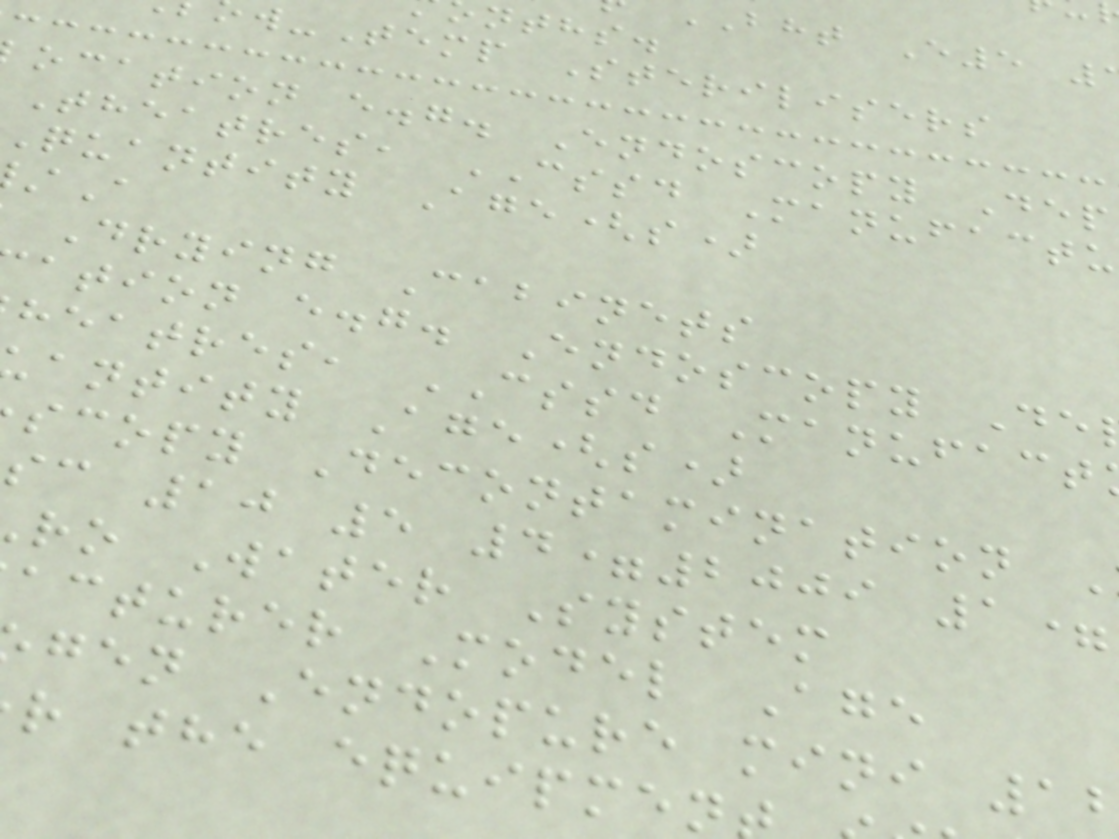nths.
w-Temp Sterilisers
ocation e.g. Endoscopy Dep
Theatres, CSSD Manufactu
quantity Age(s)
Drying Cabinets
ation e.g. Endoscopy De
heatres, CSSD Manufact
antity Age(s)
scopy Decontamination
sc 10 5 4=2009 1=
ro Water System
acturer Model Age
gen Endopure mini 1
r the equipmen
